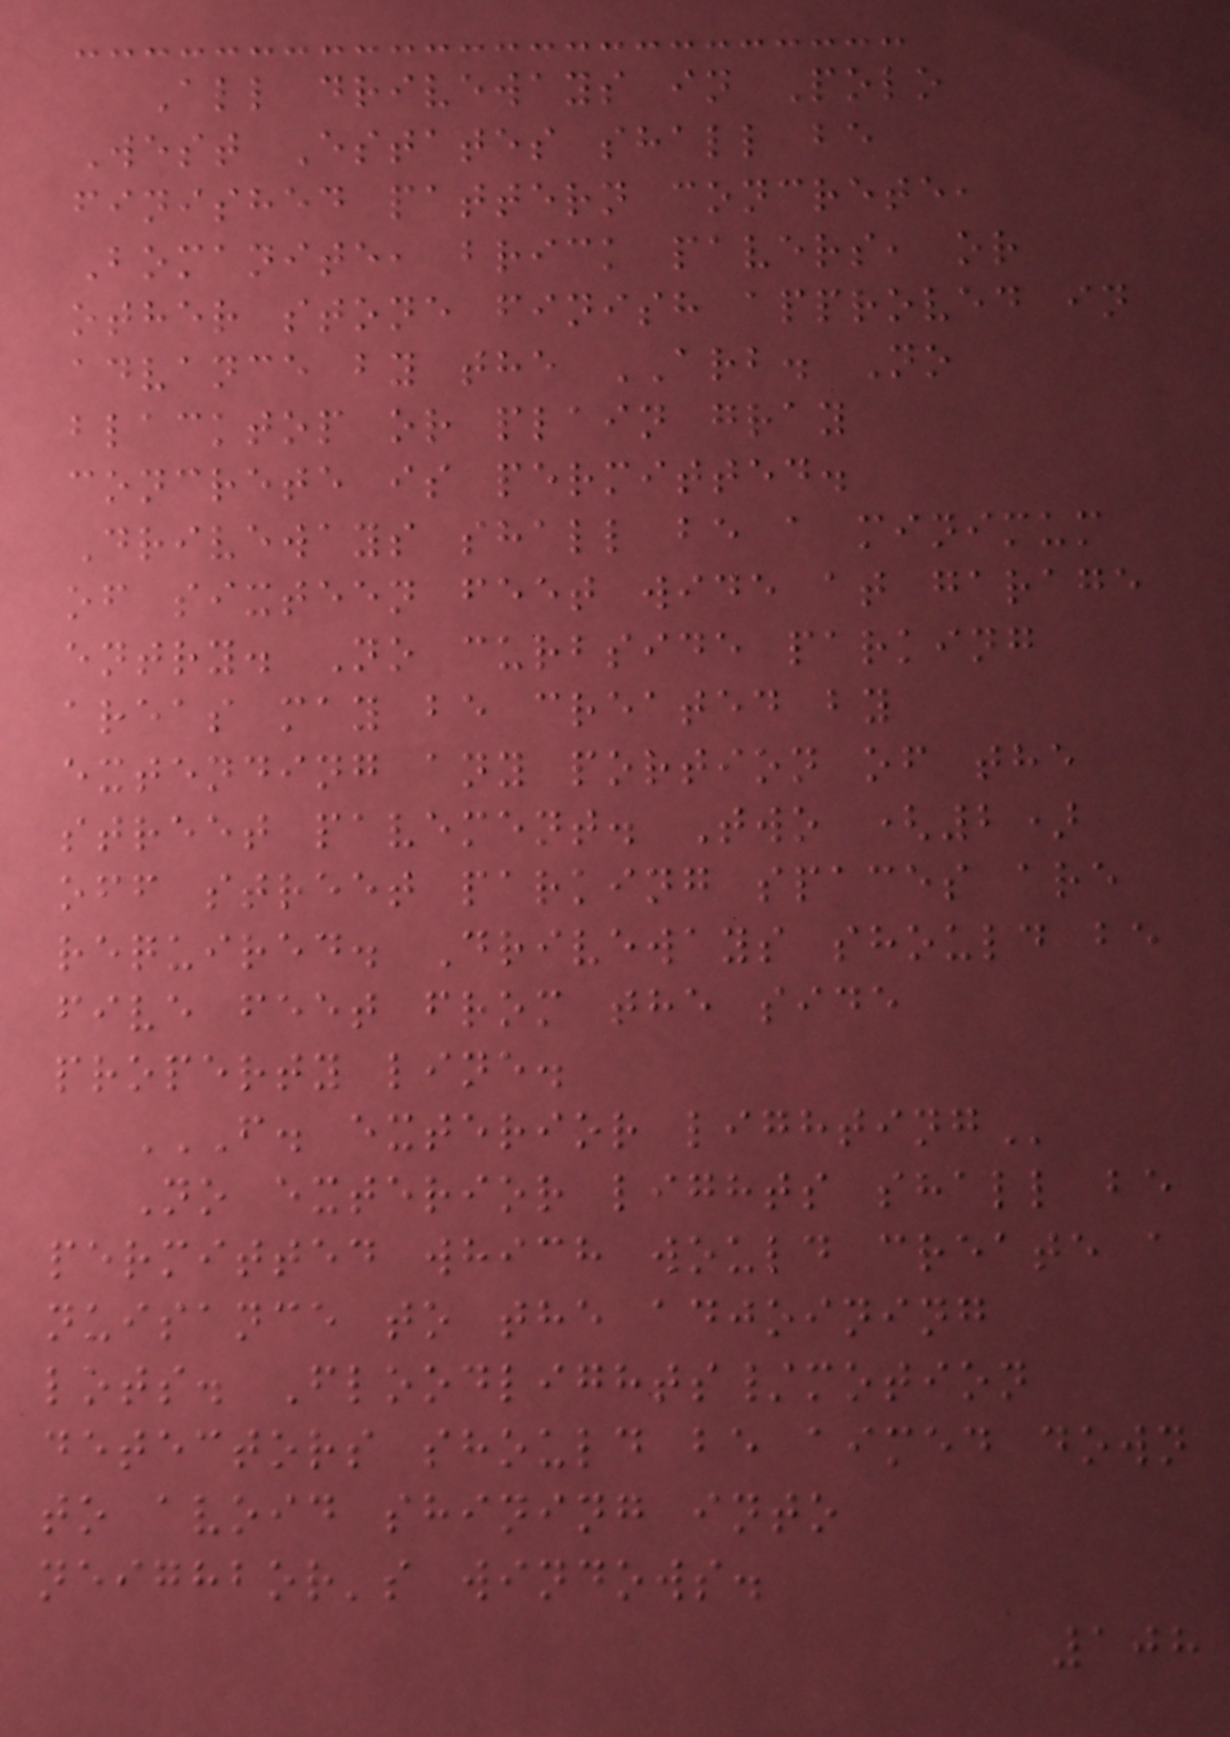All driveways in Polo
West Estates shall be
finished pattern concrete,
Bomanite, brick pavers, or
other stone finish approved in
advance by the ARB. No
blacktop or plain gray
concrete is permitted.
Driveways shall be a minimum
of sixteen feet wide at garage
entry. No curbside parking
areas may be created by
extending any portion of the
street pavement. Two (2)
off street parking spaces are
required. Driveways should be
five feet from the side
property line.
F. EXTERIOR LIGHTING
No exterior lights shall be
permitted which would create a
nuisance to the adjoining
lots. Floodlights/motion
detectors should be aimed down
to avoid shining into
neighbor's windows.
108
